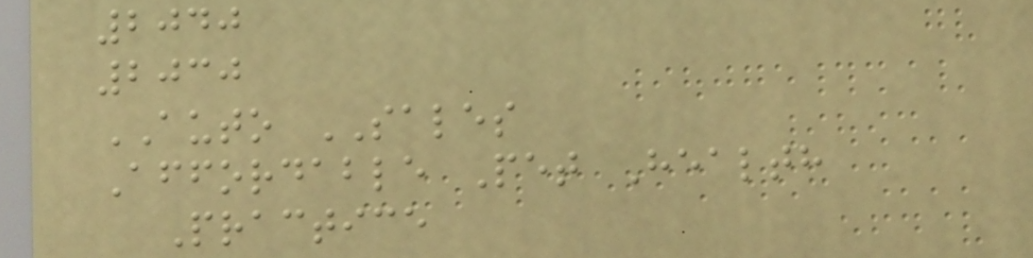2040
2030
AUTO SALES
Affordable Pet Health
Practice
